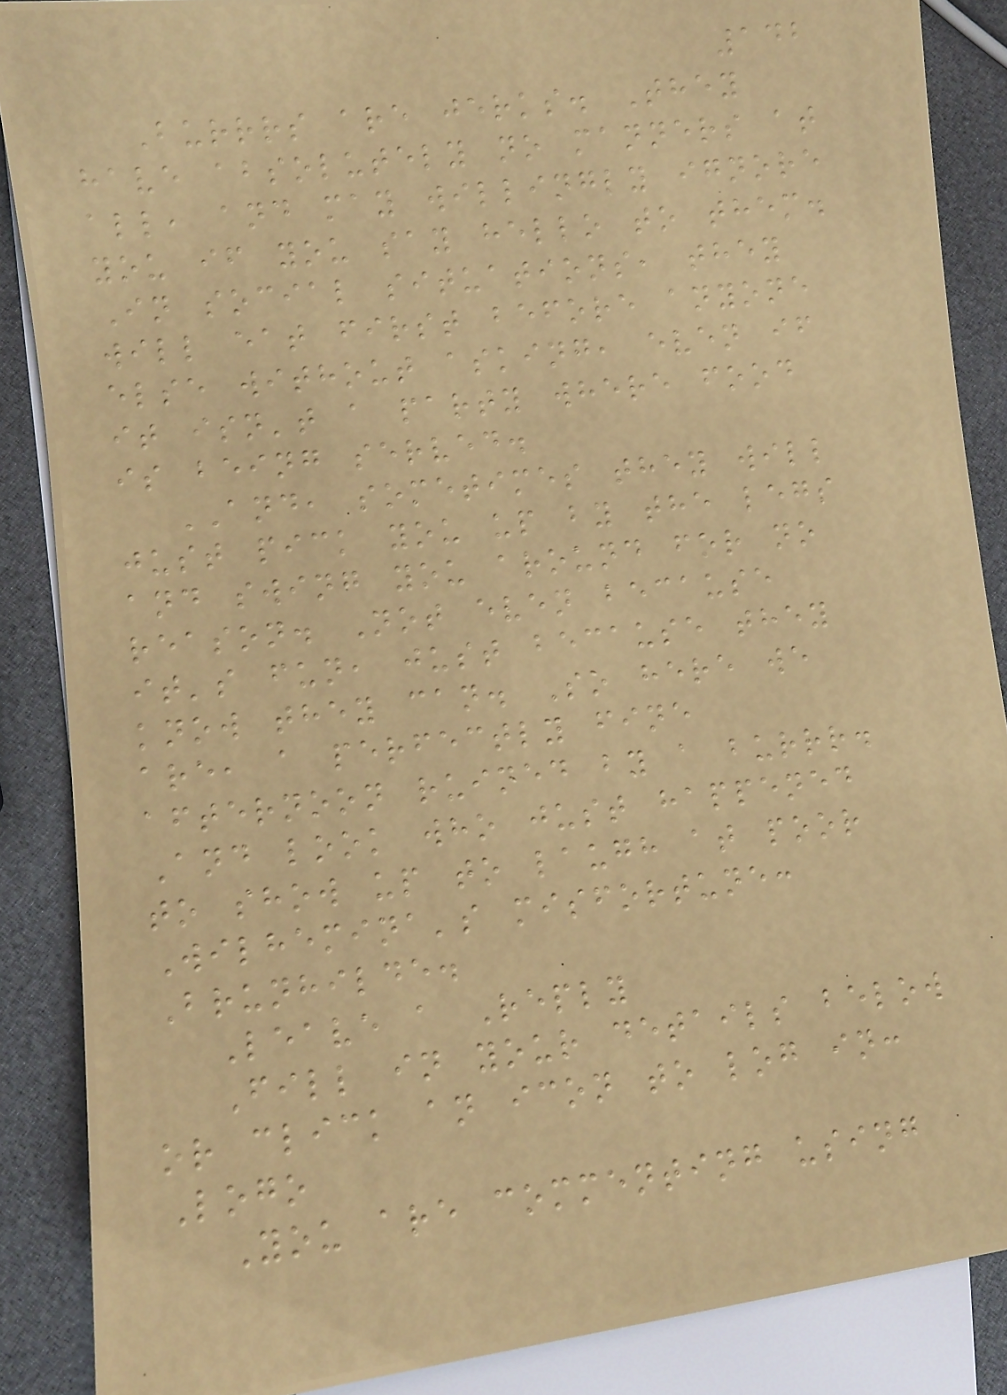142
Burrrs are jerks. They
have absolutely no manners at
all, and may willingly ignore
you if you say hello to them.
In social situations, they
will eat first before anyone
else without asking, even if
it isn't a party where food
is being served.
AND, sometimes they will
just pick you up by the legs
and swing you around for no
reason. Not even because
it's fun, just because they
know they can. So here we
are, a perfectly fine
afternoon ruined by a burrr.
And look who just happened
to show up to laugh at poor
Wilhemina's misfortune:
Brunhilde.
Leave a Reply
Fill in your details below
or click an icon to log in:
Logo
You are commenting using
